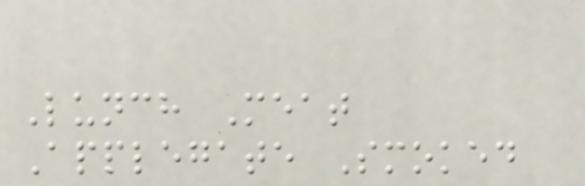Lunch Meat
Applegate Smoked
